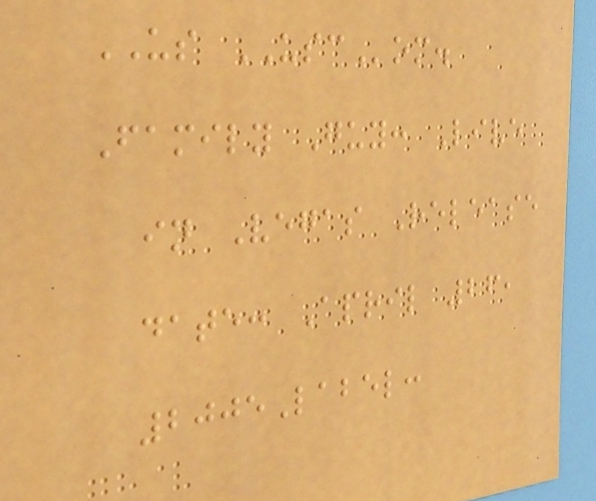US USCom.
Family Guy: Live
in Vegas Release
date: April 26,
2005Label:
